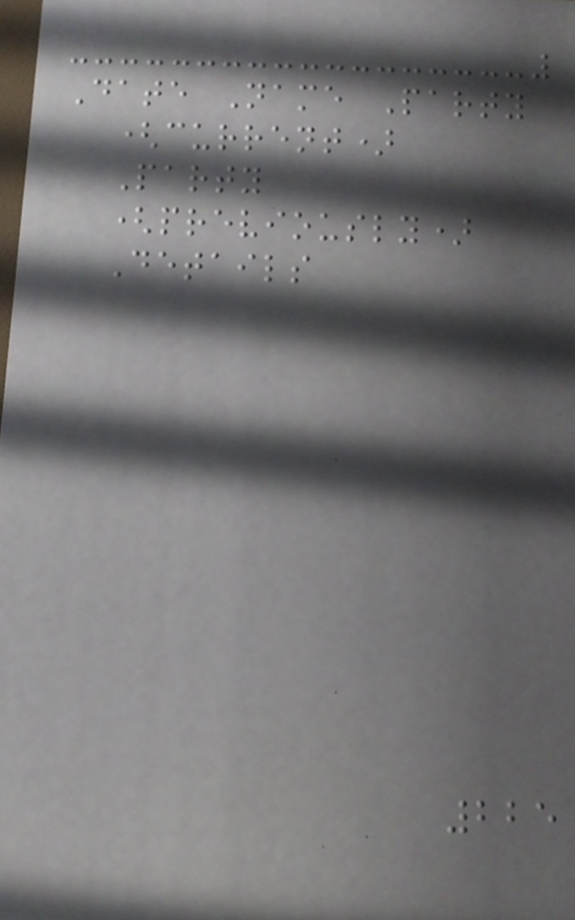Date Name Party
(current)
Party
(previously)
Details
225
